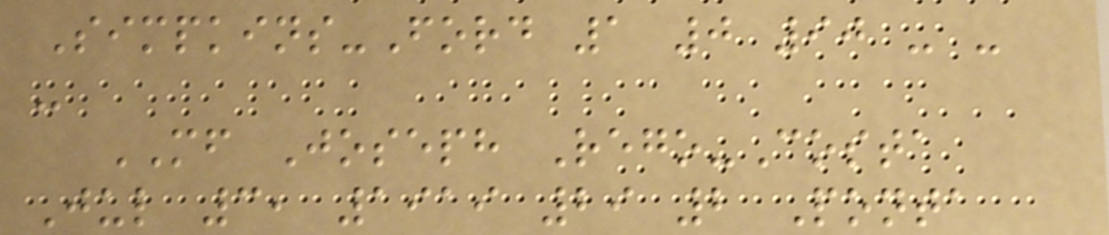Simpkins-Ford 1 0 90 - -
-
MF Joseph Rego-Costa
Jul 3, 1919 29 2 Ponta
